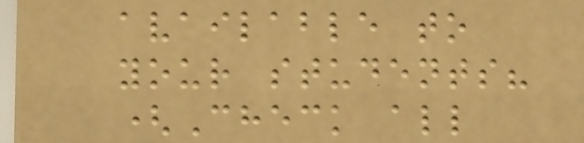available to
your students?
(Check all
